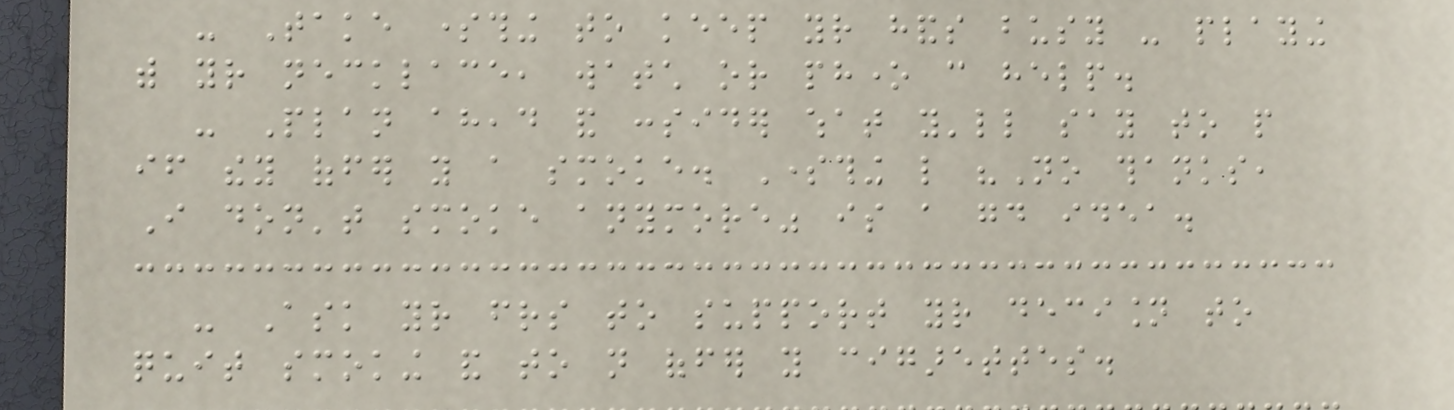- Take something to keep your hands busy - playing
with your necklace, watch or phone can help.
- Plan ahead and consider what you'll say to people
if they offer you a smoke. Something like "No thanks,
I don't smoke anymore" is a good idea.
- Ask your friends to support your decision to
quit smoking and to not offer you cigarettes.
